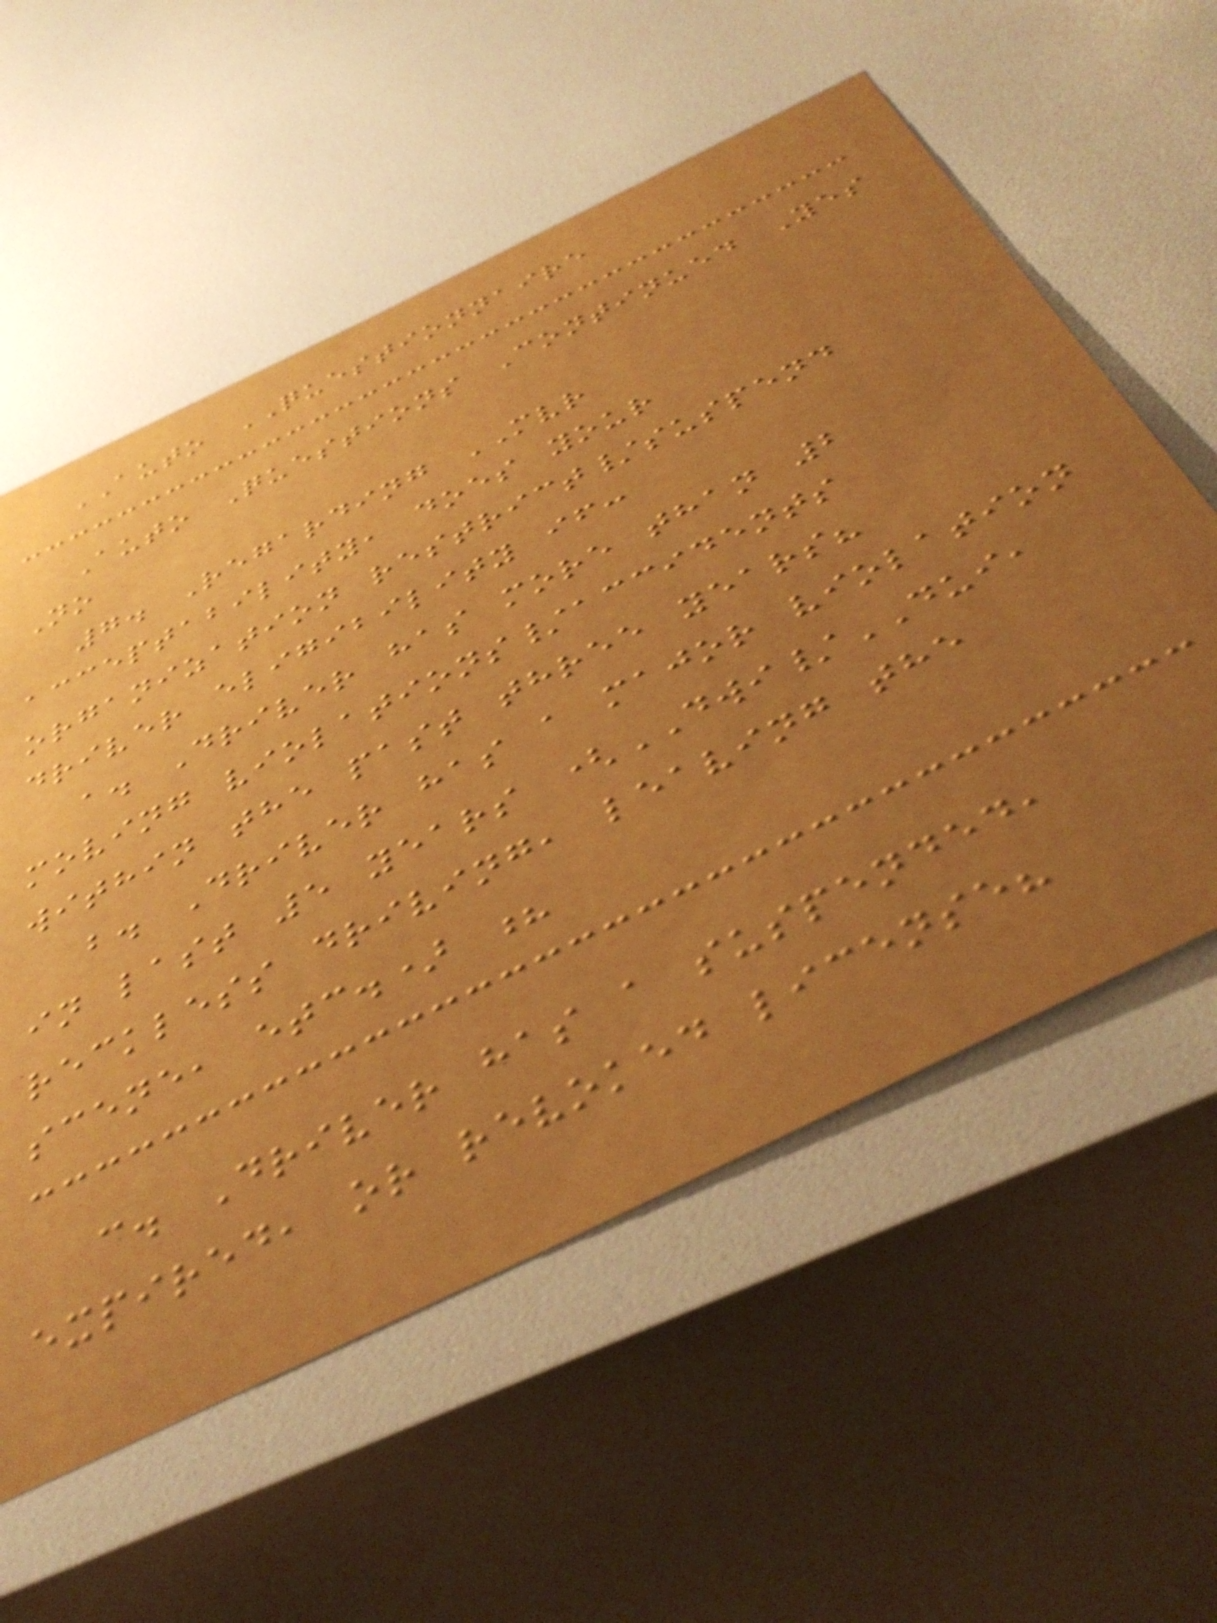AUTO QUESTIONNAIRE
Auto Questions Continued Yes
No
7. Regarding MVR
acceptability, does your
organization restrict/suspend
driver eligibility if:
a. Driver has more than 2
moving violations/accidents
within the past three years?
b. Driver has a major violation
in last 5 years (DWI/DUI,
reckless driving, leaving the
scene, etc.) ?
c. Driver has a suspended,
expired, or revoked license?
